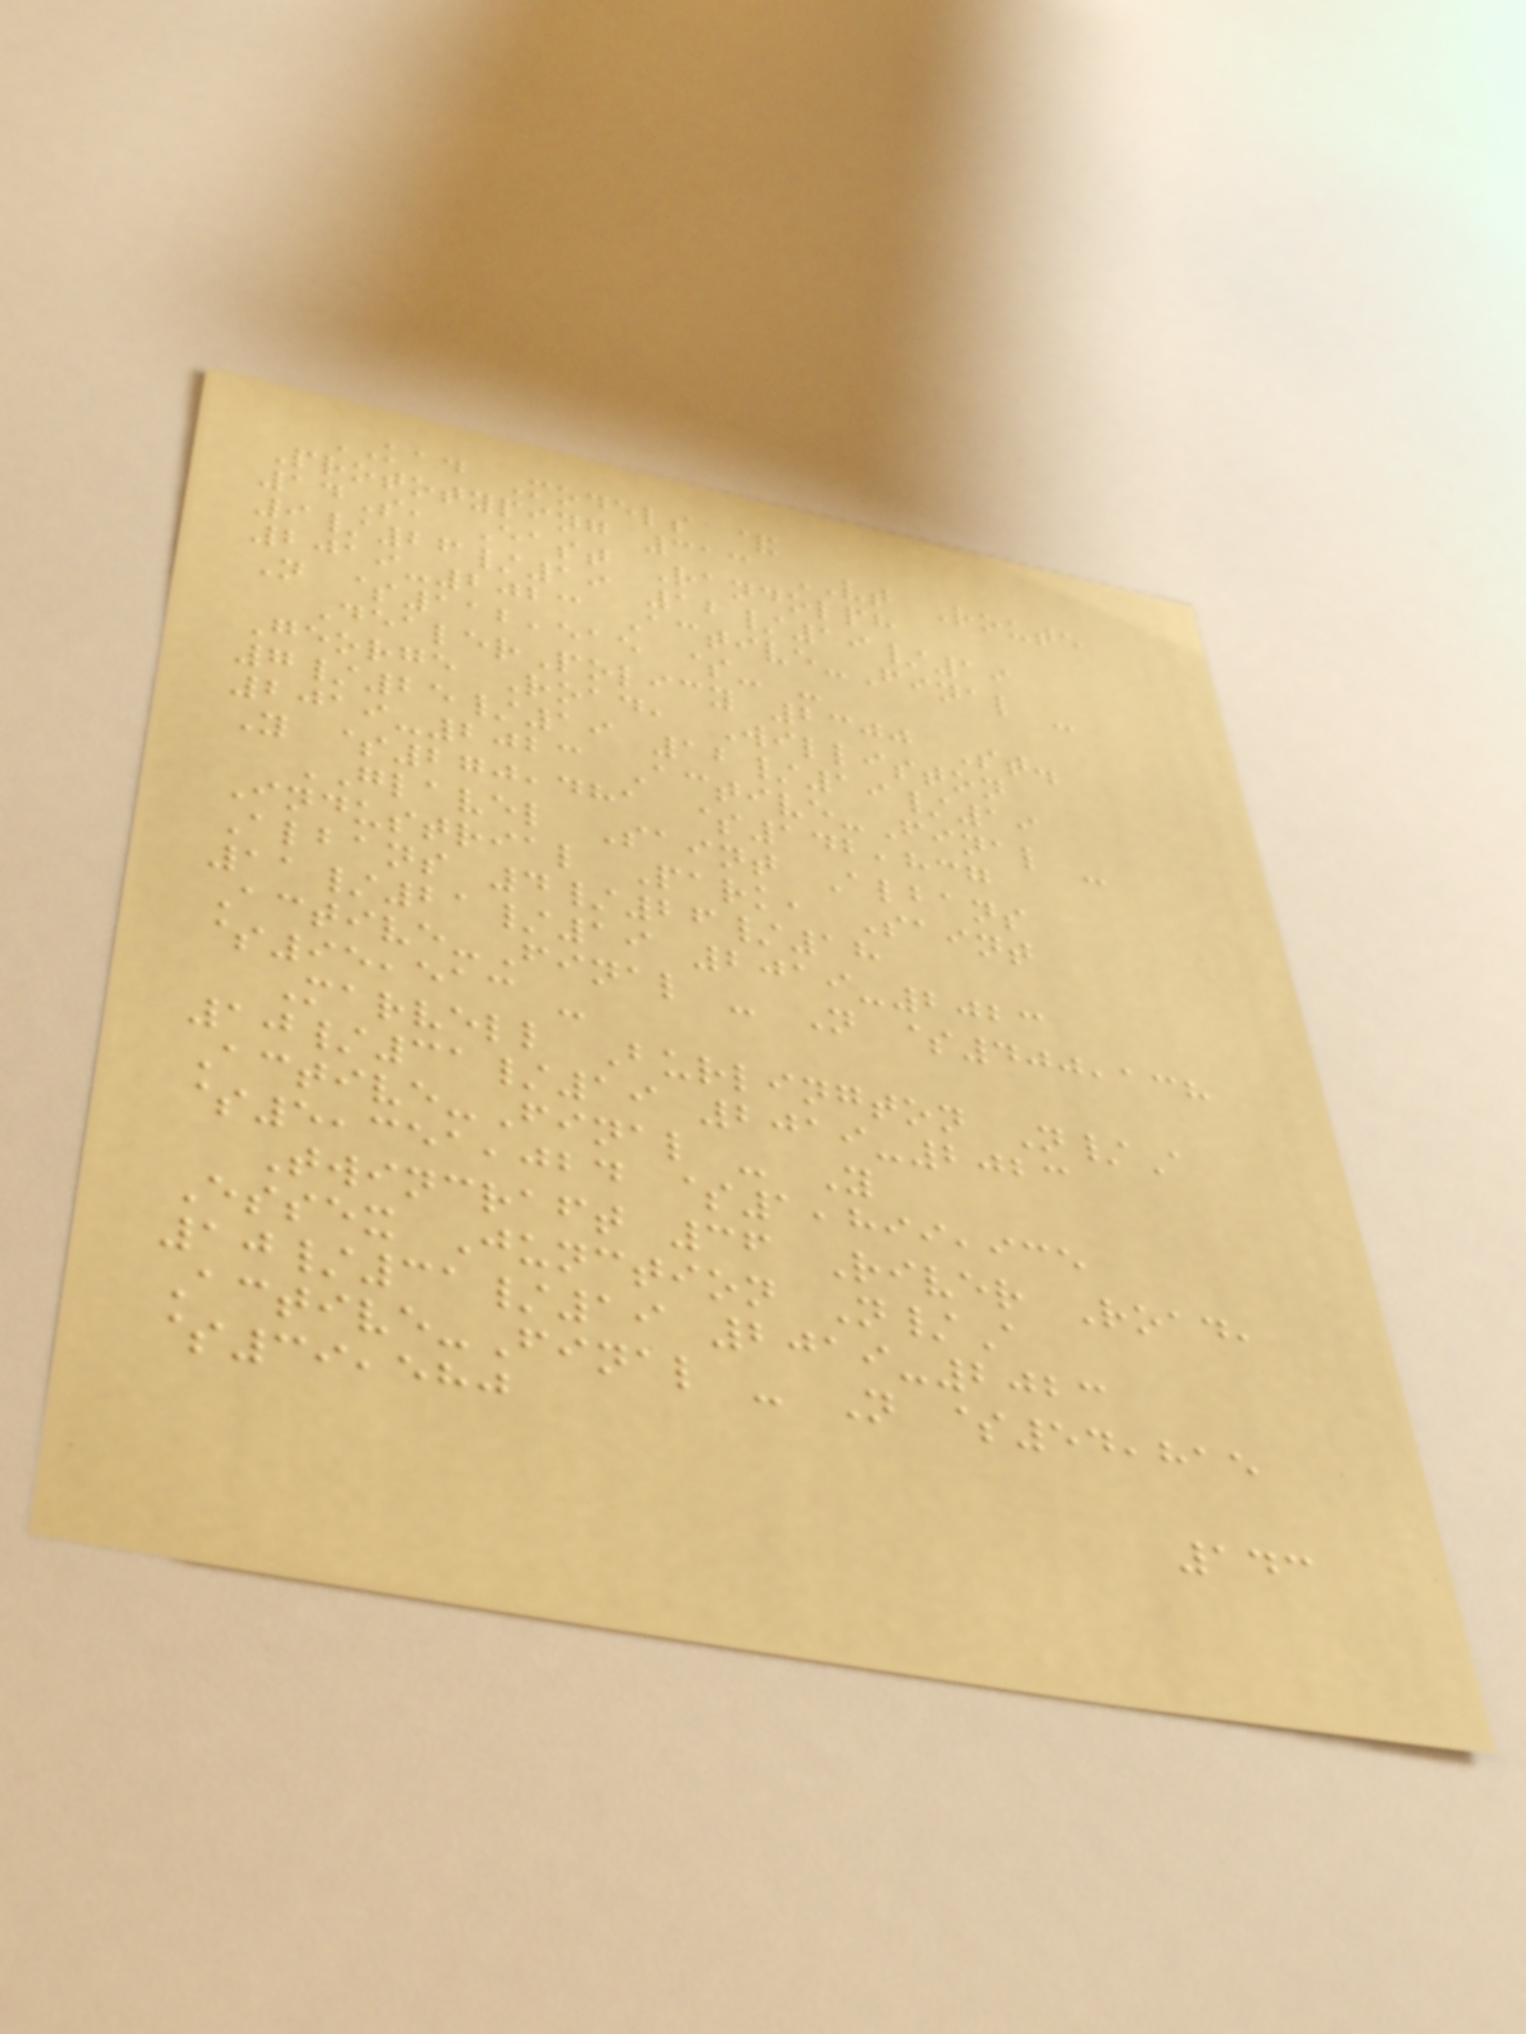KAD Models &
Prototyping 313 VT Route
14S, East Randolph
9/26/19 12/19/19
2019-2023 Active-Final -
N $112,515 $- -
DealerPolicy 2300 St.
George Road, Williston
7/25/19 12/19/19
2019-2023 Active-Final -
Y $270,481 $142,837
GLAVEL Saint Albans
Industrial Park, Saint
Albans 4/26/18
11/21/19 2019-2023
Active-Final - N $400,138
$95,513 -
Marvell Burlington N/A
10/31/19 2019-2023
Active-Final - Y
$5,351,024 $1,899,935
Twincraft 36 River Road,
Essex Junction N/A
10/31/19 2019-2023
Active-Final - N $54,815
$39,580
143
